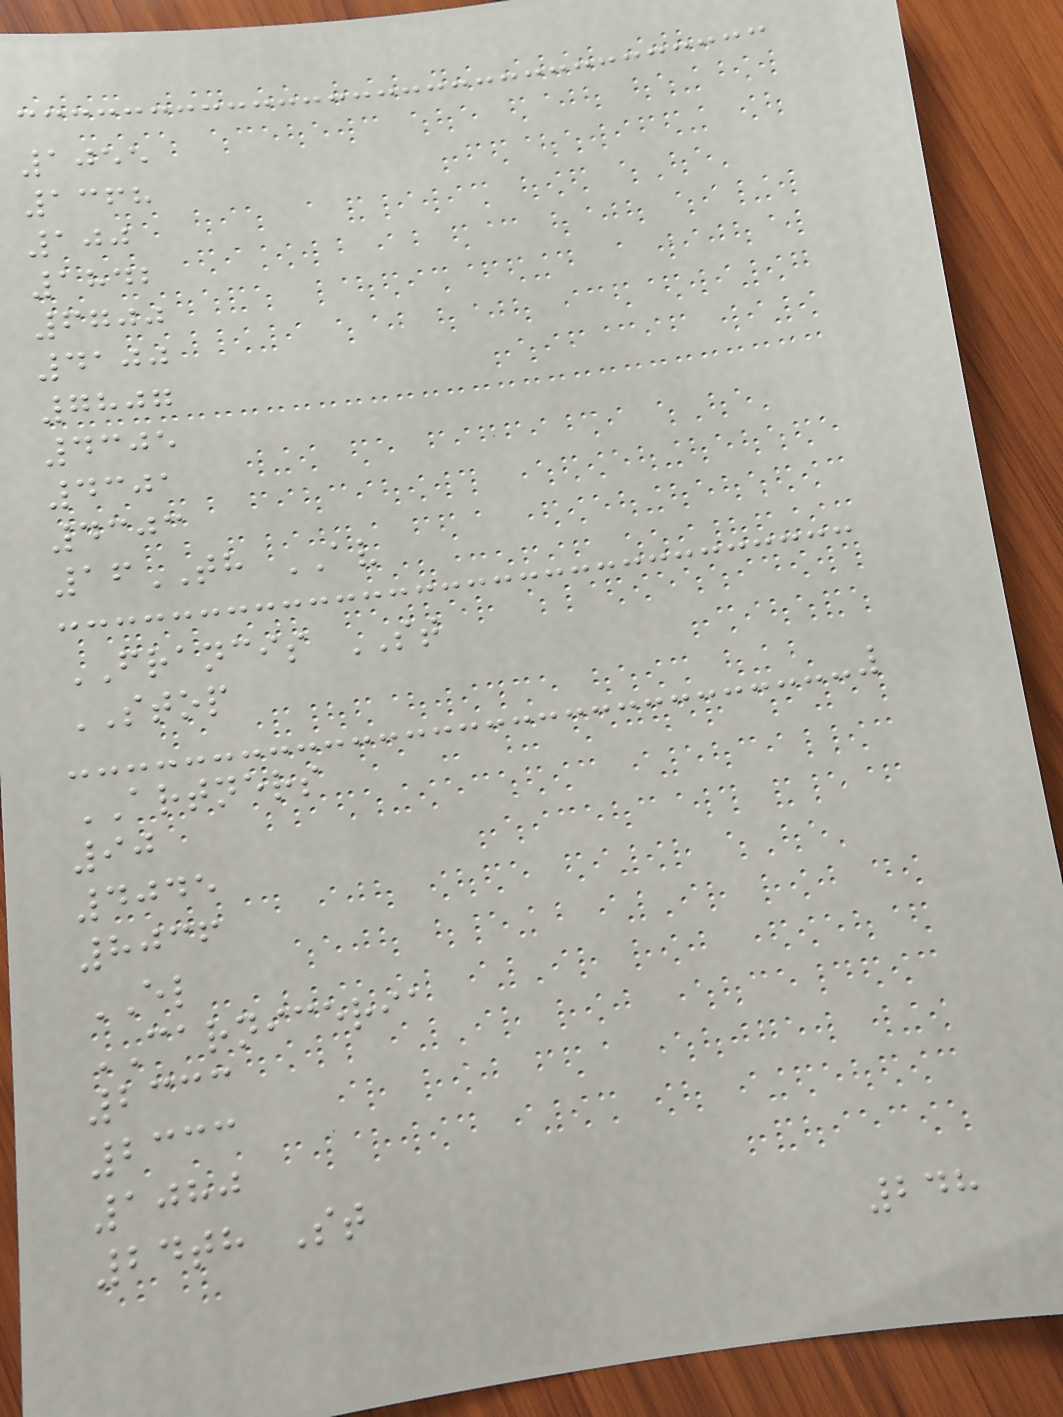1055
1368
100
1842
6700
4100
7807
4305
4301
4303
16TH AV
FRANCIS ST
STOP
ARTNERS
90
4045
8036
EL
CARNICERIA
2333
2333
1080
24th St
248
